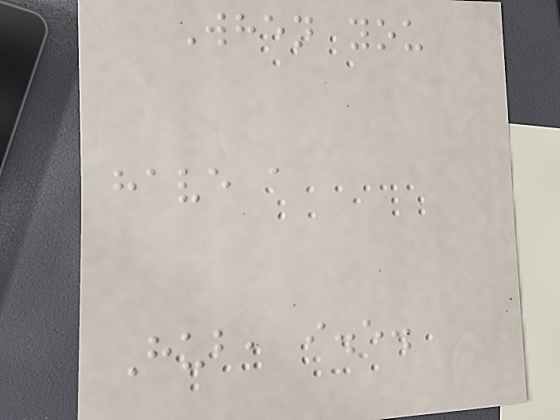When you
have a
Hub, i.e.
